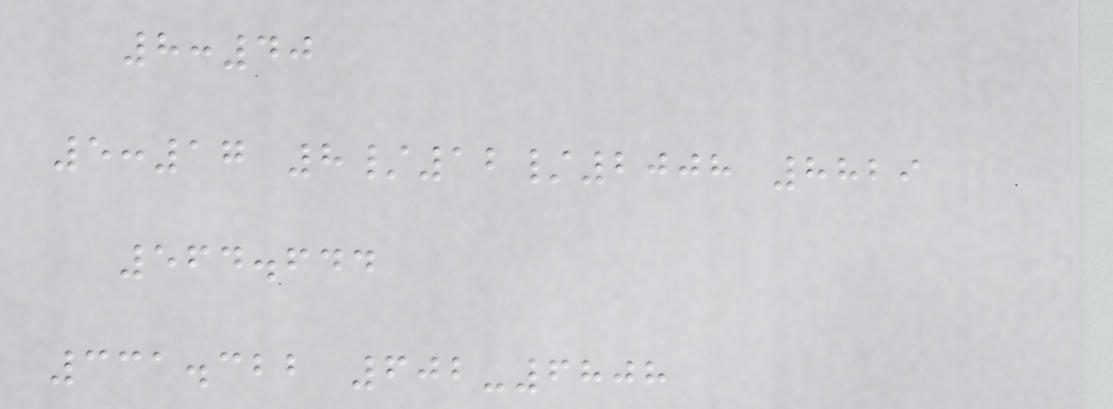8:40
5:17 8/12/2008 8829
564.644
331.322 602-6808
